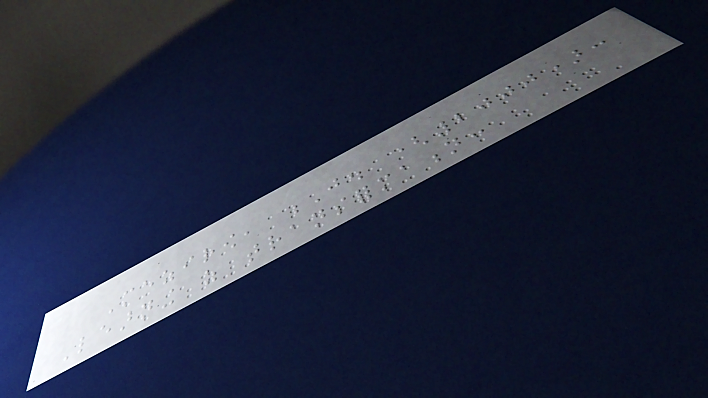Mezirow, J. (2000):
Learning as transformation:
